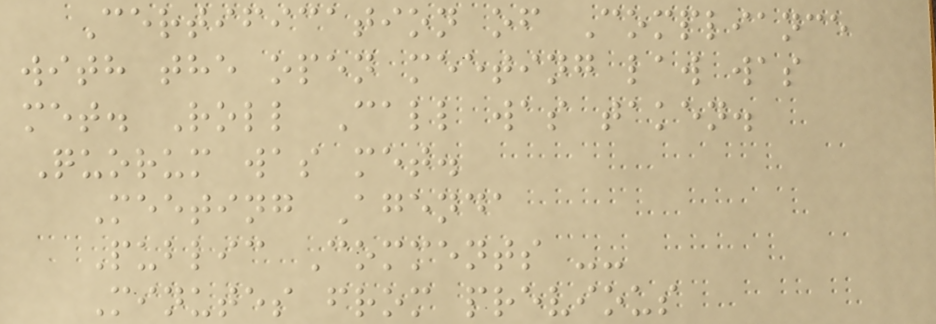Certification of Compliance
with the open meeting law was
met. Roll Call was taken.
Quorum was met.
Meeting Agenda
Public Comments --
Minutes from previous
